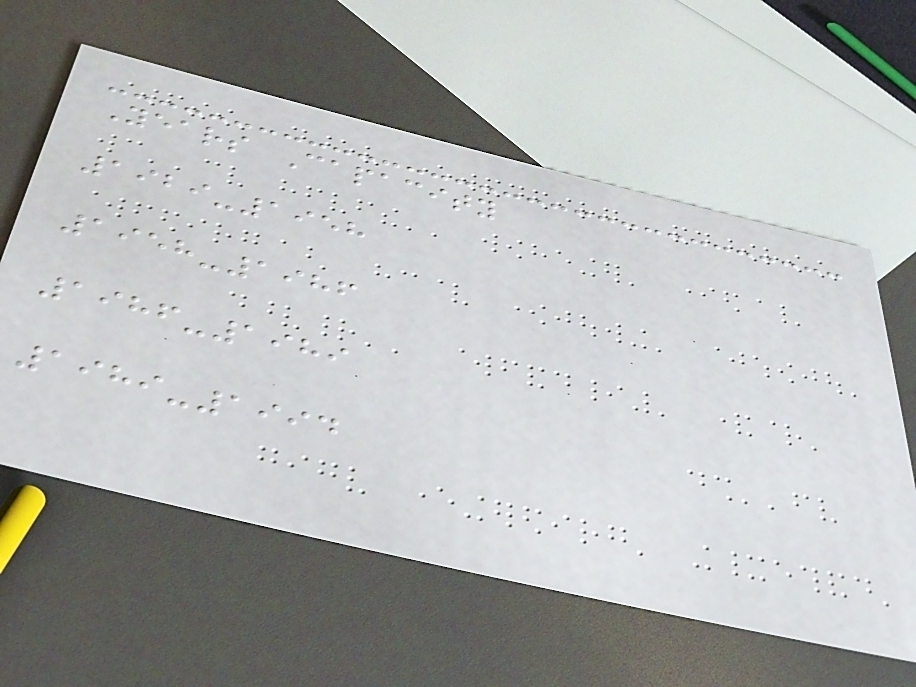Years Capacity
1929-1958
1958-1986
1986-1989
1989-1994
